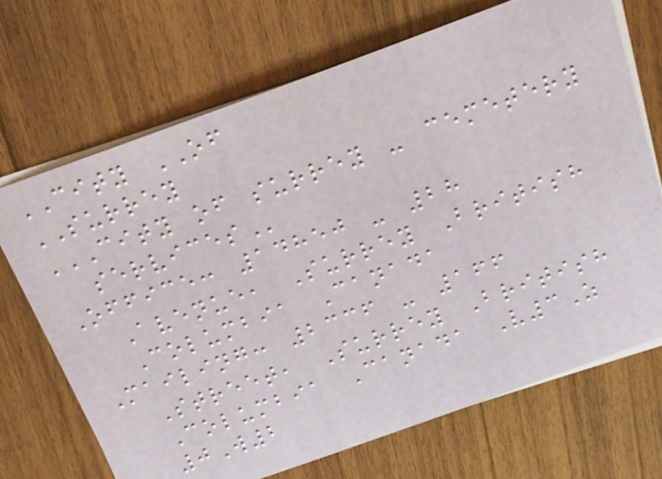CITY OF
SURREY
CITY OF SURREY - CEMETERY
SERVICES
Office: 14850 - 28
Avenue, Surrey British
Columbia Canada
Mailing: 2336 - 166
Street, Surrey British
Columbia Canada V3Z
0W2
